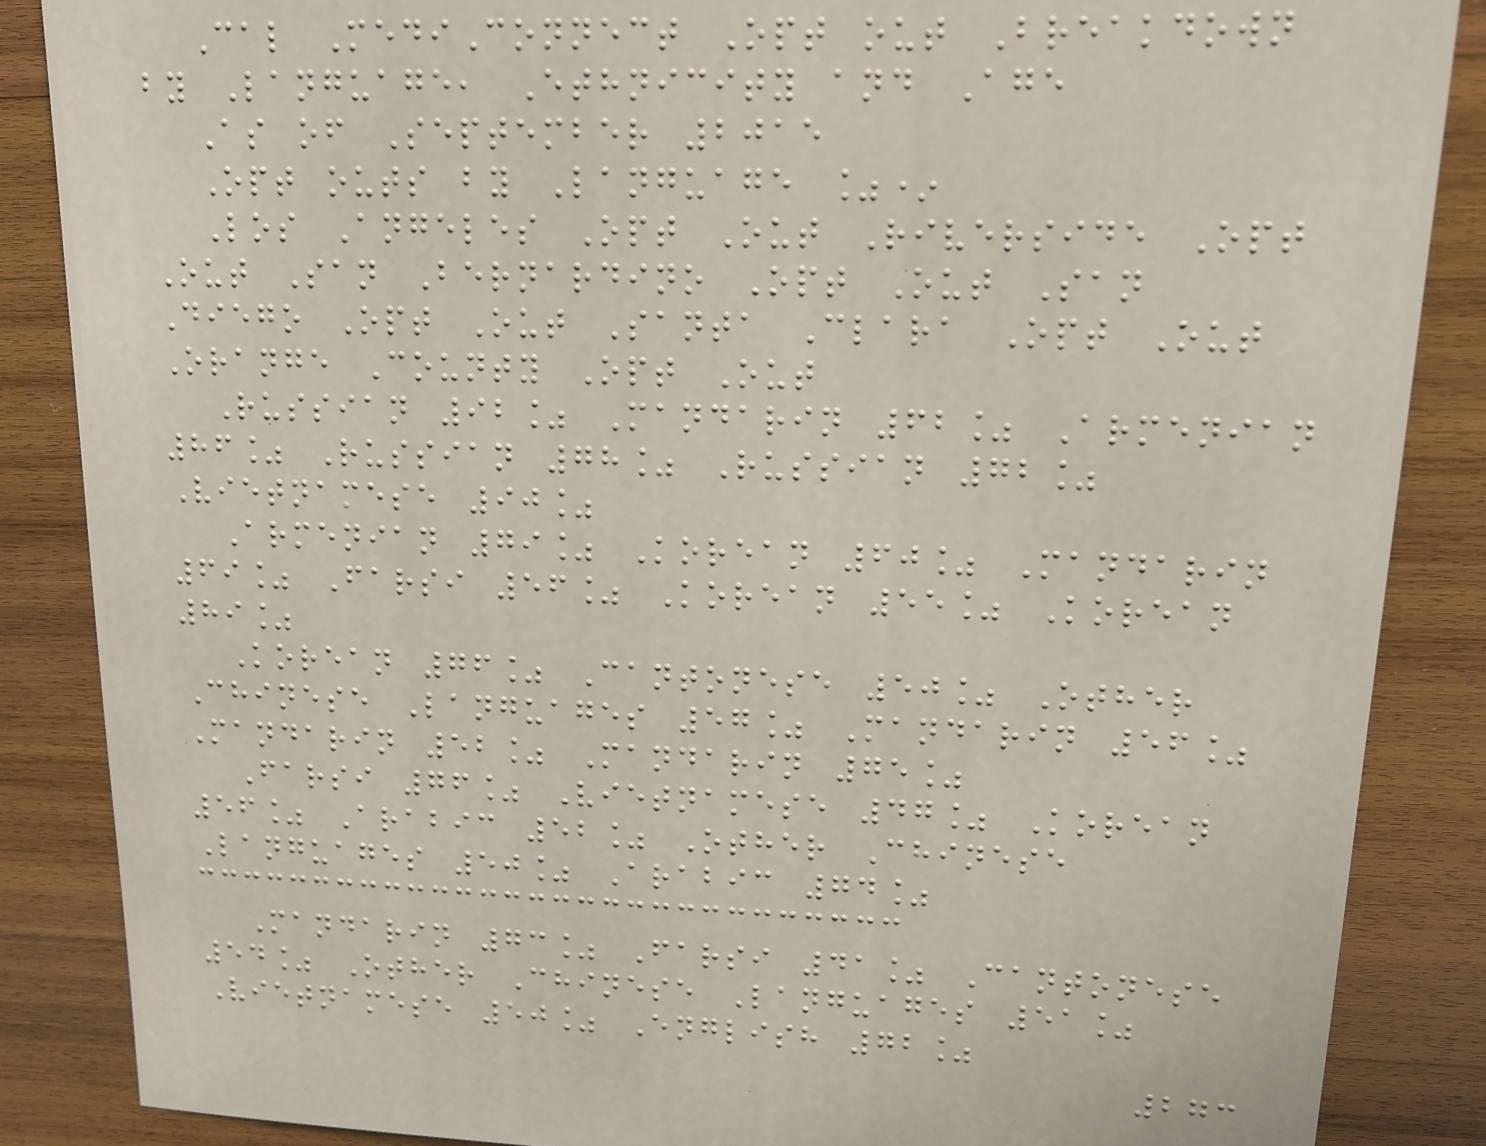Cal MediConnect Opt out Breakdown
by Language, Ethnicity and Age
As of September 2015
Opt outs by Language %*
Los Angeles Opt Out Riverside Opt
Out San Bernardino Opt Out San
Diego Opt Out Santa Clara Opt Out
Orange County Opt Out
Russian 92% Mandarin 62% Armenian
86% Russian 78% Russian 72%
Vietnamese 90%
Armenian 79% Korean 60% Mandarin
69% Farsi 56% Korean 55% Korean
89%
Korean 76% Cantonese 50% Other
Chinese Languages 57% Mandarin 56%
Mandarin 52% Mandarin 75%
Farsi 76% Vietnamese 47% Korean
56% Arabic 52% Other Chinese
Languages 50% Arabic 74%
Mandarin 73% Farsi 41% Cantonese
54% Other Chinese Languages 51%
Vietnamese 50% English 72%
273
